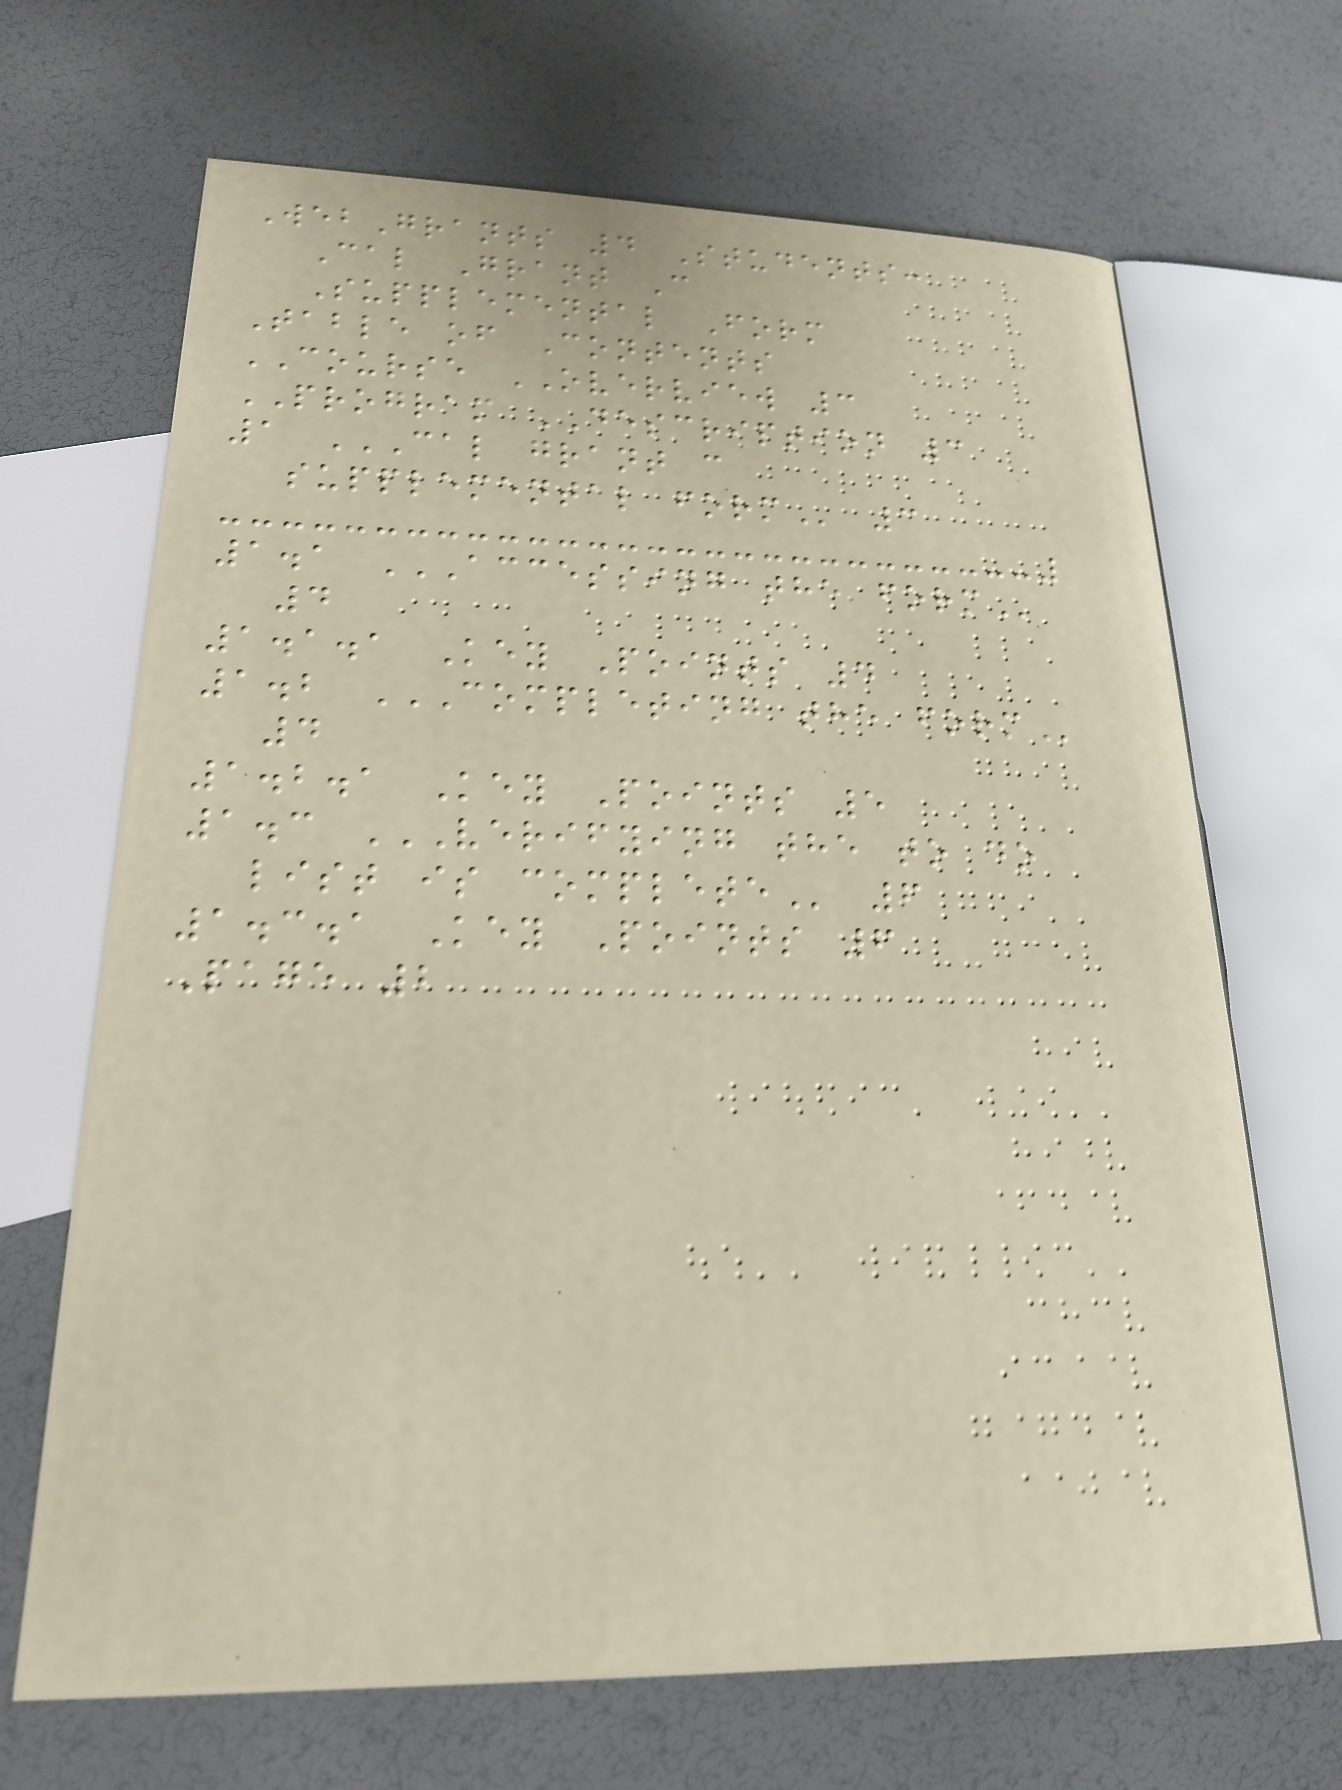WebGrants 4 Students:
Cal Grant C
Supplemental Form
Table of Contents
COURSE OVERVIEW 3
PROGRAM DESCRIPTION 3
1 CAL GRANT C
SUPPLEMENTAL FORM 3
1.1 ACCESSING THE FORM
4
1.1.1 Key Points 4
1.2 COMPLETING THE FORM
4
1.2.1 Key Points 5
1.3 VERIFYING THE TO DO
LIST IS COMPLETE 6
1.3.1 Key Points 6
Page 2
